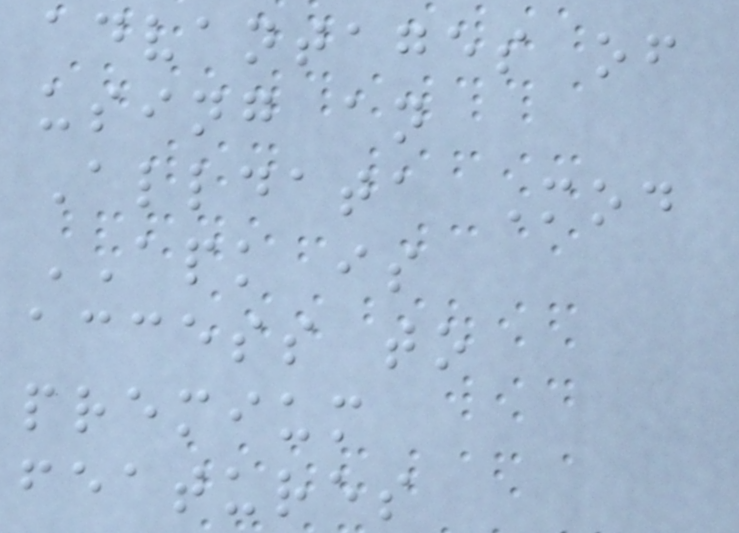advantages of
using an
Alldata Mod
APK is
access to
premium
features
